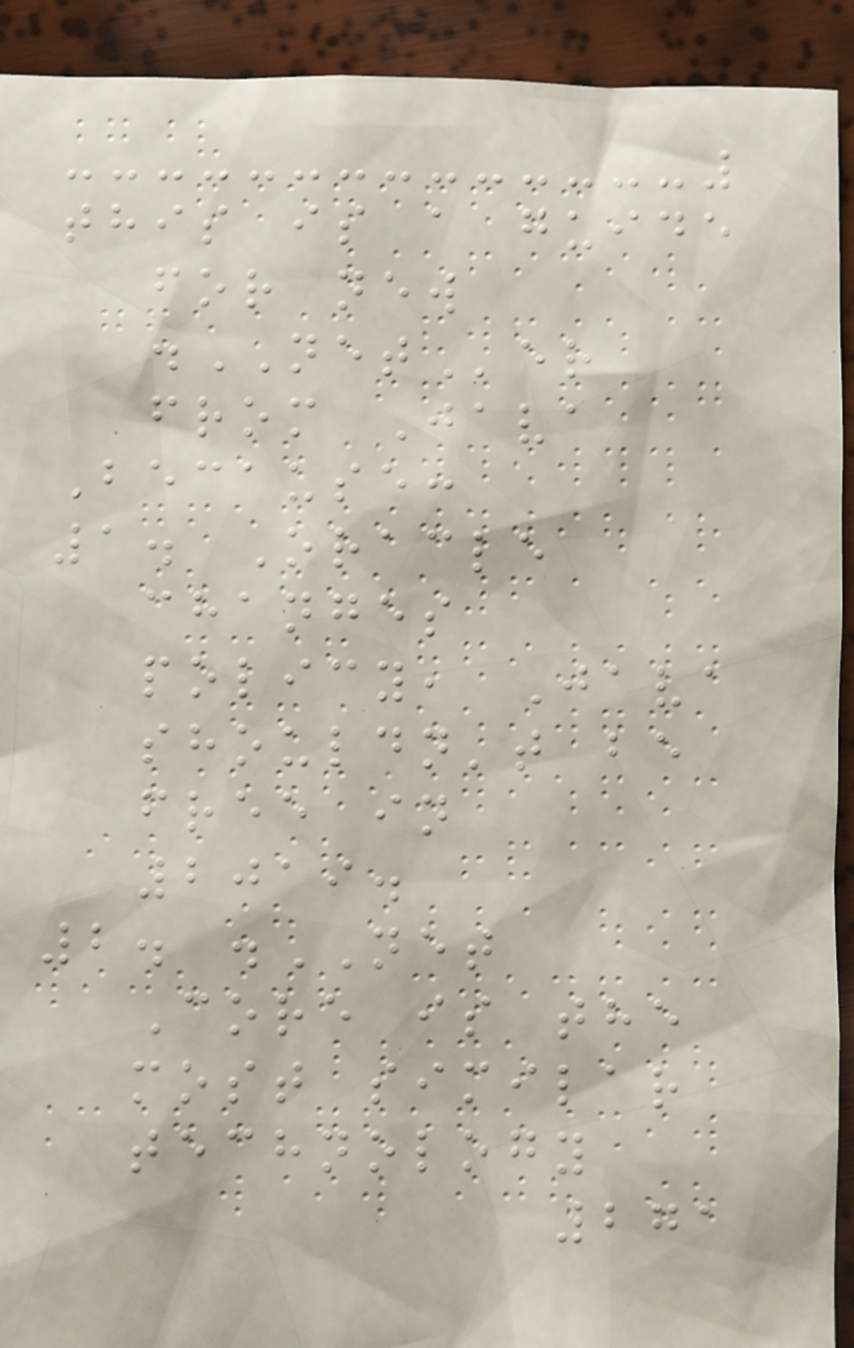this is a guide
for new
.NETer
from Java
Because:
1. Oracle
changes
policy, Java
shouldn't be
free in
2019.
2. .NET
Core is the
most similar
technology
271
